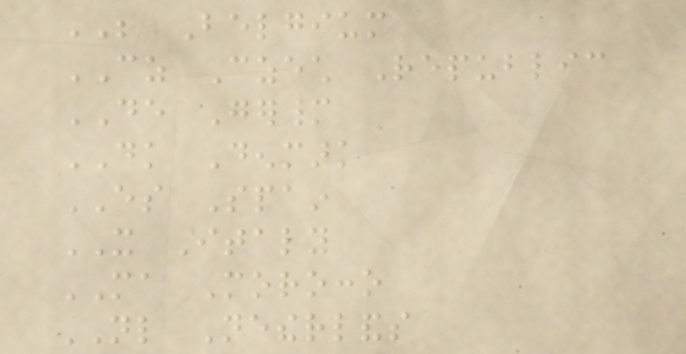BE Belgium
CZ Czech Republic
DE Germany
DK Denmark
ES Spain
IT Italy
MA Morocco
NL Netherlands
